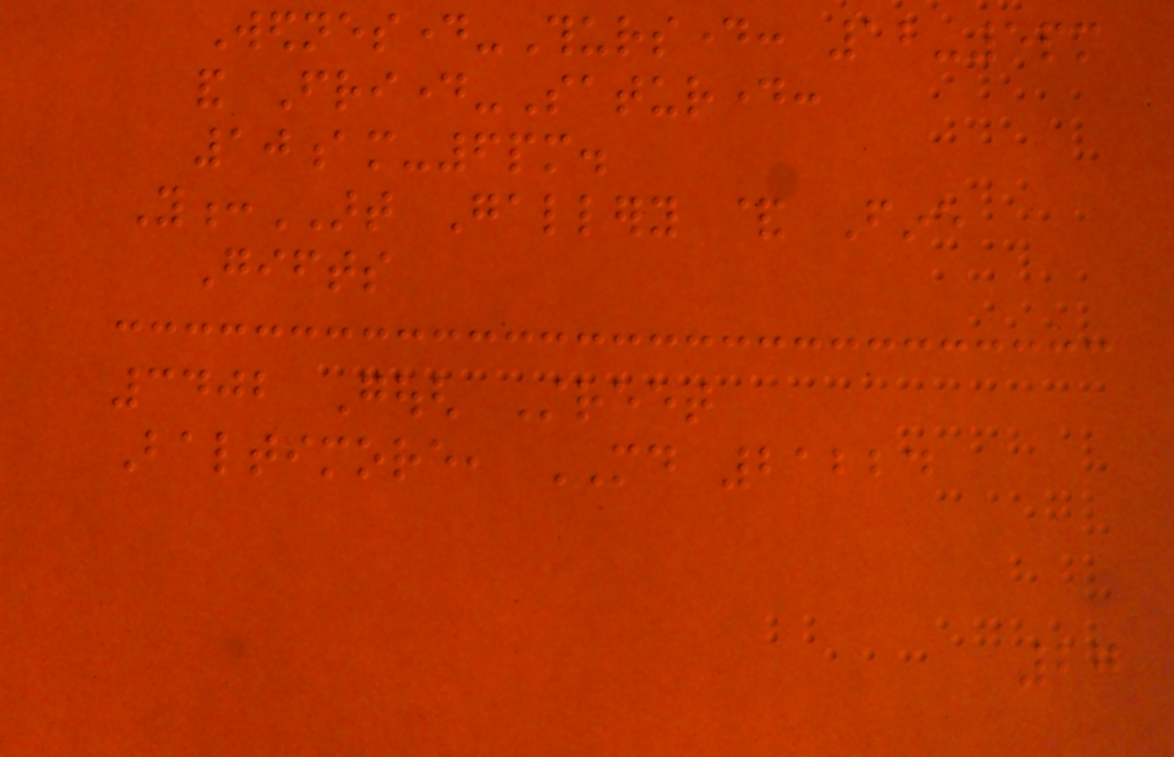Wednesday-Thursday: 12-5pm
and Friday-Saturday:
10am-6pm.
Y:ART Gallery & Fine
Gifts
3402 Gough Street
Baltimore, MD 21224
27
